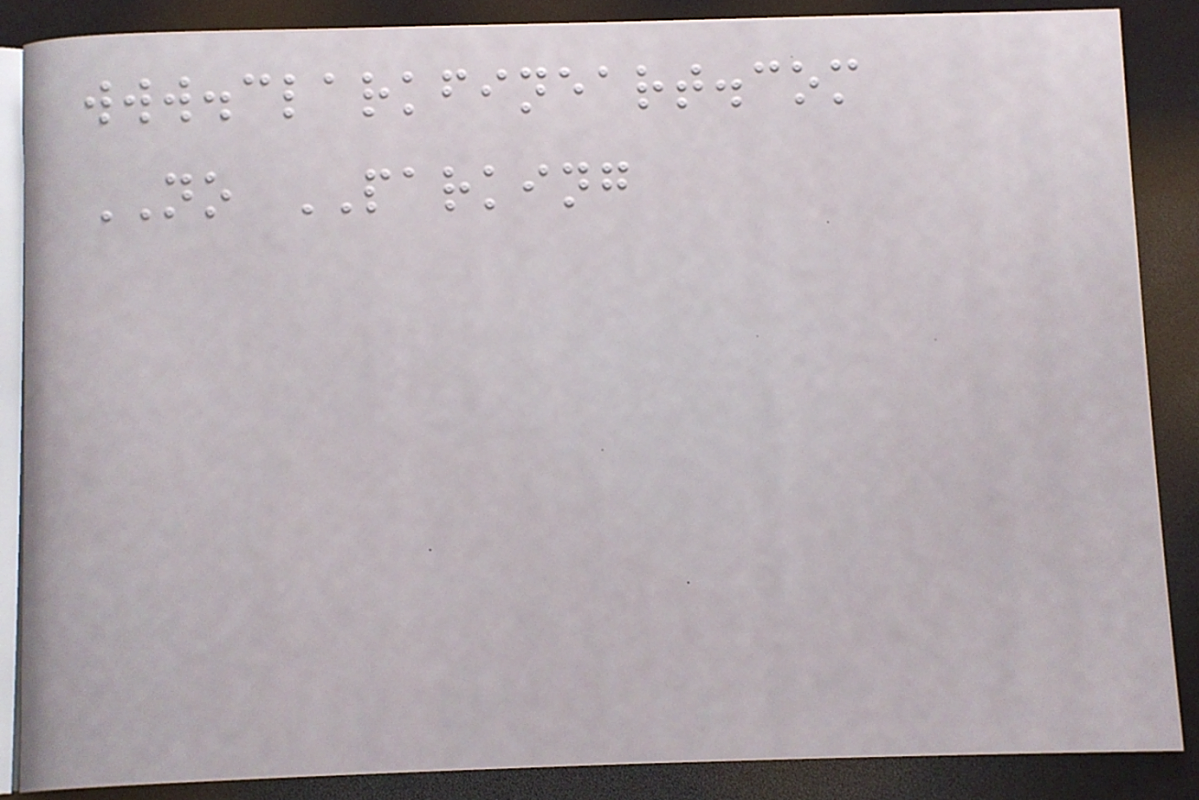www.clarkfineart.com
NO PARKING
